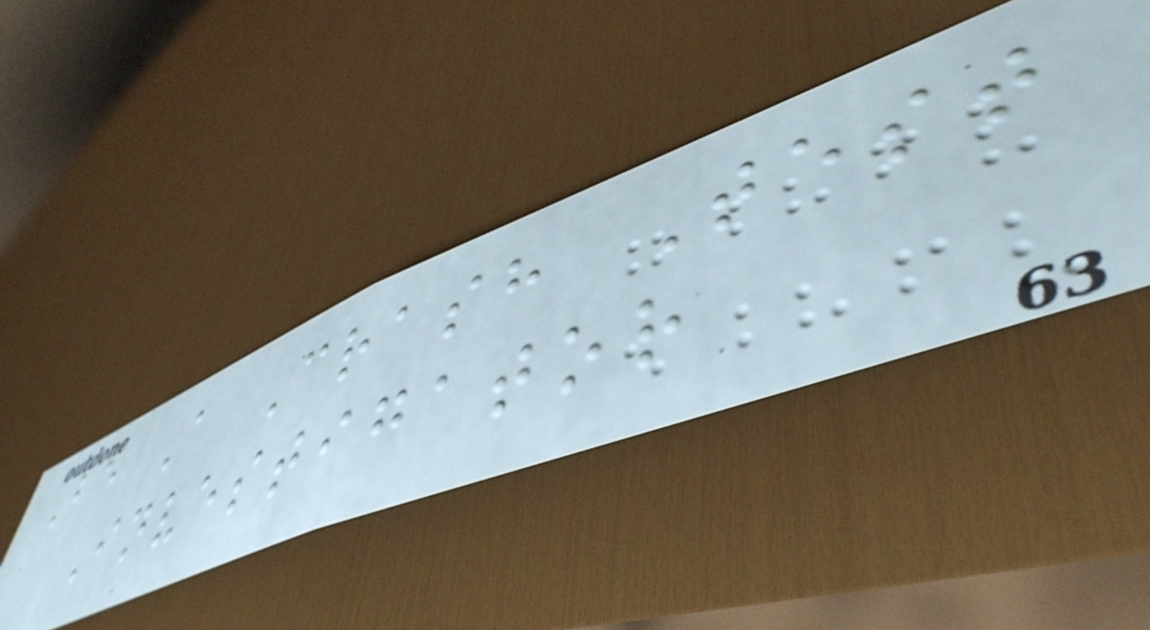Be A Crash Test
Investigator
